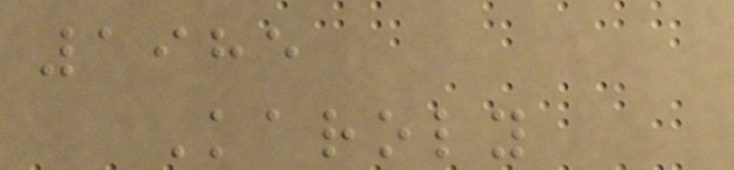1985
Karoly
